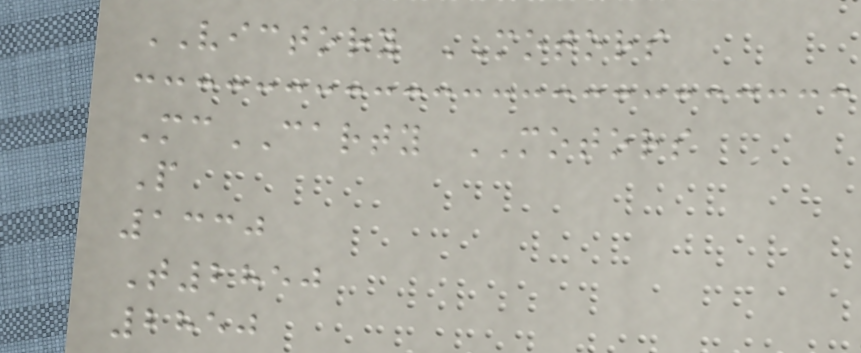VICTORY MOTORS
McCARTY MOTORS
P
1330
T2850
2850
